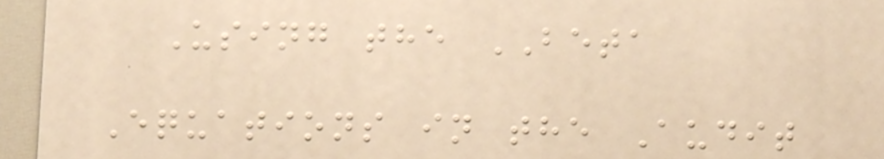Using the BETA
Equations in the Audit
